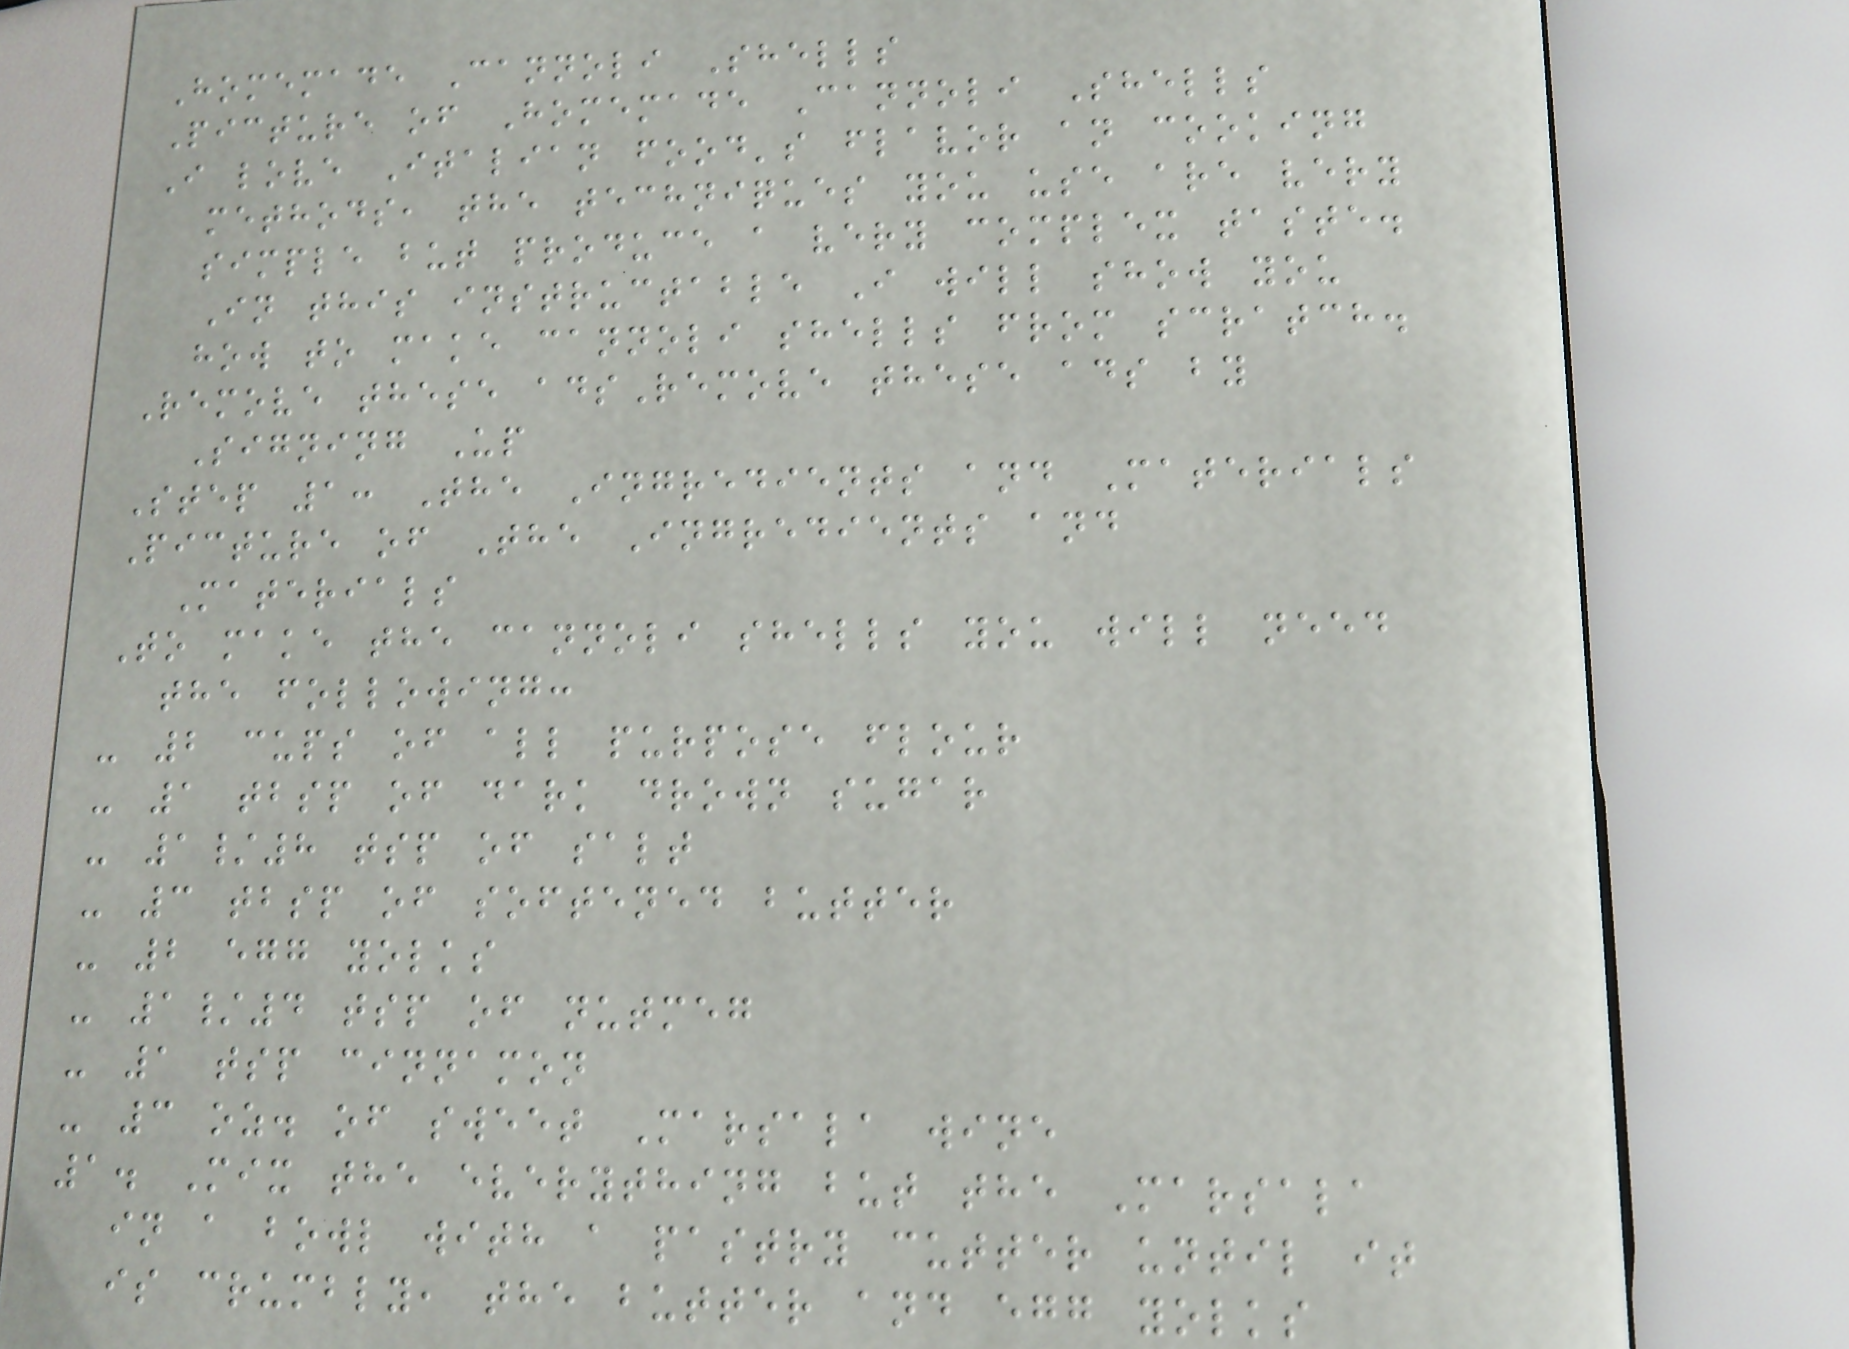Homemade Cannoli Shells
Picture of Homemade Cannoli Shells
I love Italian food's flavor an cooking
methods, the techniques you use are very
simple but produce a very complex taste.
In this instructable I will show you
how to make cannoli shells from scratch.
Remove these adsRemove these ads by
Signing Up
Step 1: The Ingredients and Materials
Picture of The Ingredients and
Materials
To make the cannoli shells you will need
the following:
- 2 cups of all purpose flour
- 1 tbsp of dark drown sugar
- 1/8 tsp of salt
- 3 tbsp of softened butter
- 2 egg yolks
- 1/4 tsp of nutmeg
- 1 tsp cinnamon
- 3 oz. of sweet Marsala wine
1. Mix the everything but the Marsala
in a bowl with a pastry cutter until it
is crumbly, the butter and egg yolks
